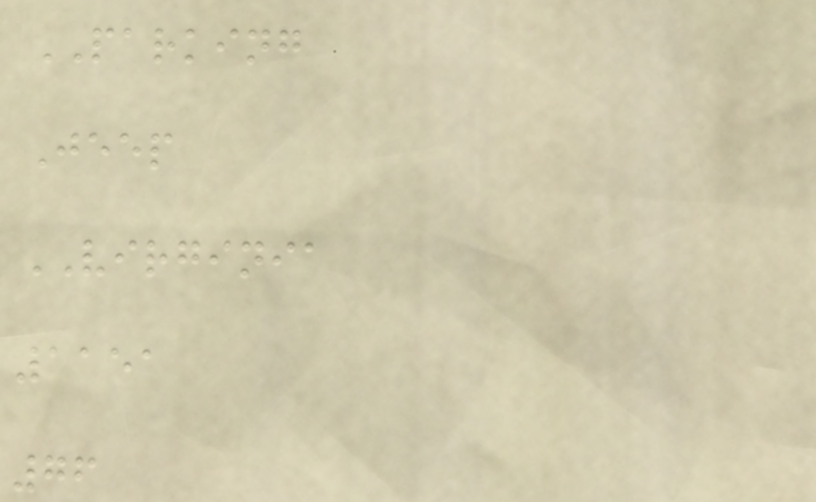PARKING
Jeep
VIRGINIA
1151
76
